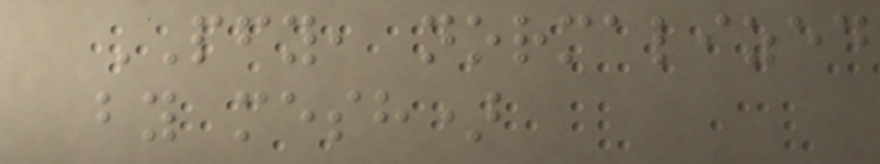PFY, normalized
by mesh)
